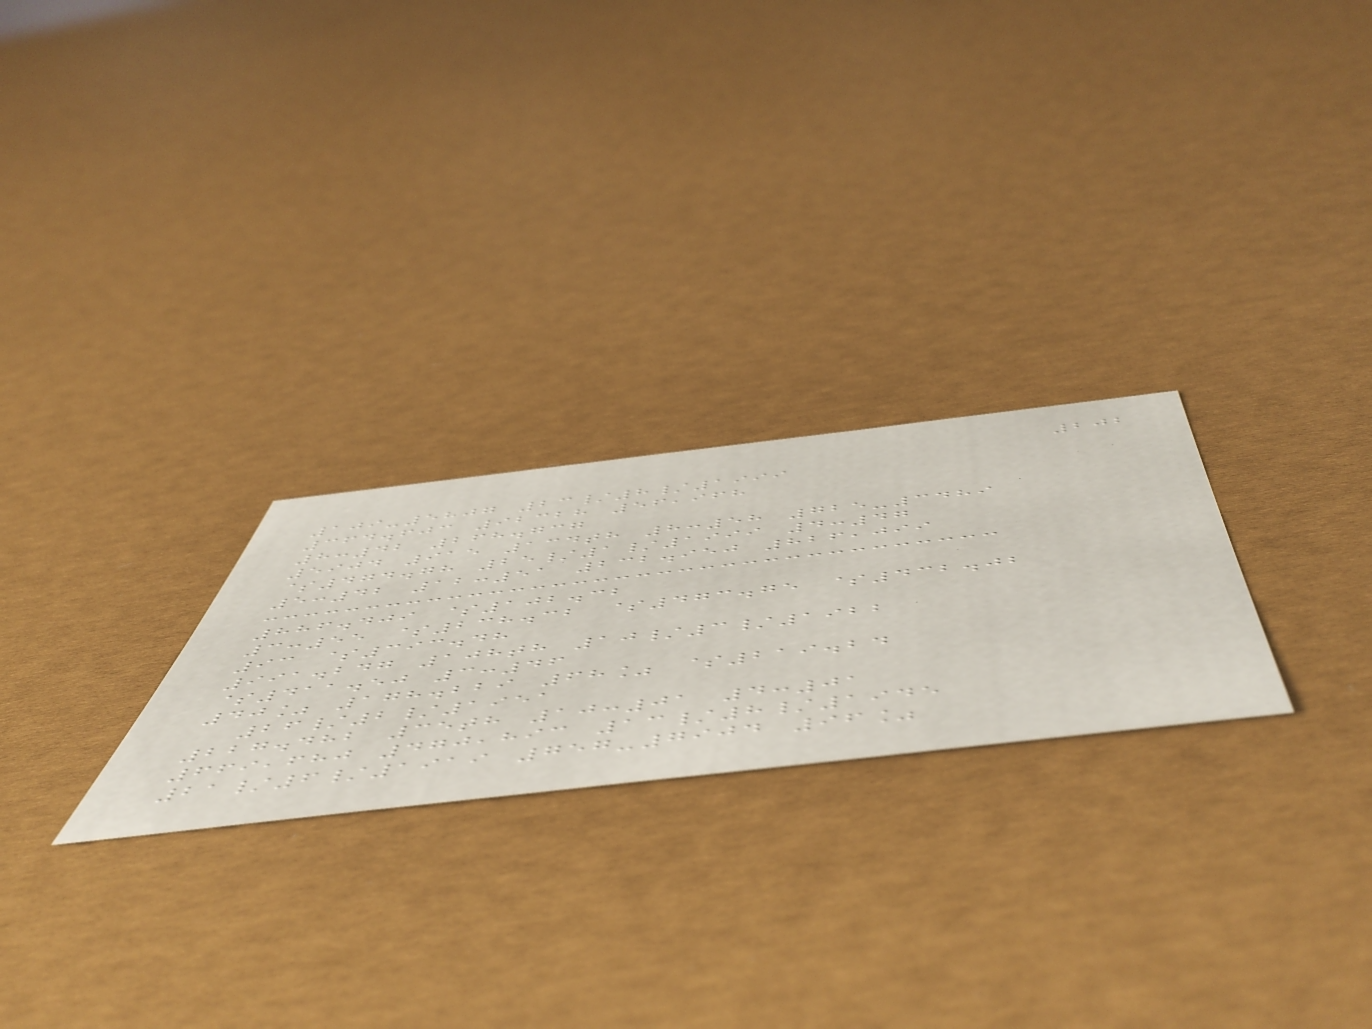202
109-5807 23/8/1999
364.603 92328 56,968
8:42 268.737
5904 915 134th 8:58 725-3489
$474.78 25/1/1999 4:47
5:42 12:51 232.950 826,099
886.409 $102.32
3:55 $238.32 $473.75 $432.02
93 $393.48
991.247 108th 10/3/1922
$411.50 3:46
40% 178.229 68% $219.24
26/2/1951
227.482 35th 10:01 4:01
669,680 470,893 13/8/1945
21/6/1919 757-7904 96%
